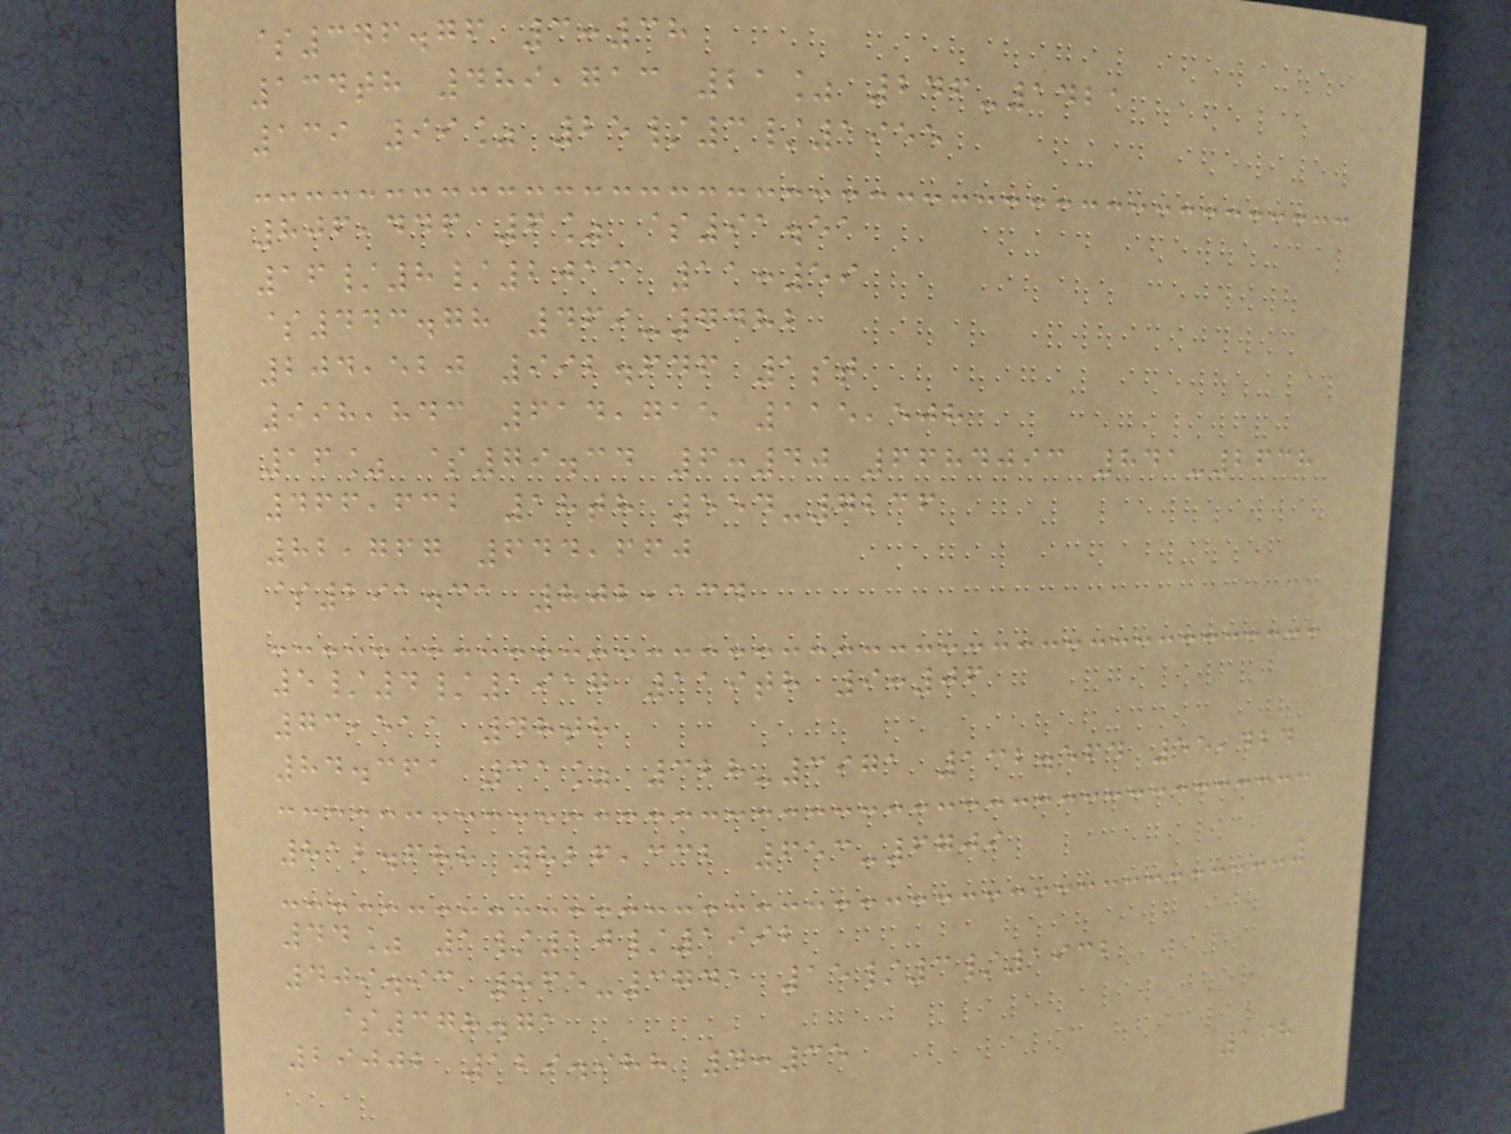$346.76 3:38
134th 489,713 21% 246-1421
139 99% 25/3/1955
806,446 6% $91.51
16/8/2013 11:59
$443.78 469-7482
204,520 992.646 1st
998,843 614,715 115,508
16% $79.34 6:40 6684093 841-2638
466,632 18th 554-7236
82,767 644,660
$291.31 802,134
5/4/1917 119th 9:06
73,511 48th
84.361 31% 328-3971 132.564 55,424
812.688 826,332 653-6709
44% 1/10/1992
409.93 865-3741 15/3/1932
$378.71
29002 129.988 4:35
198
